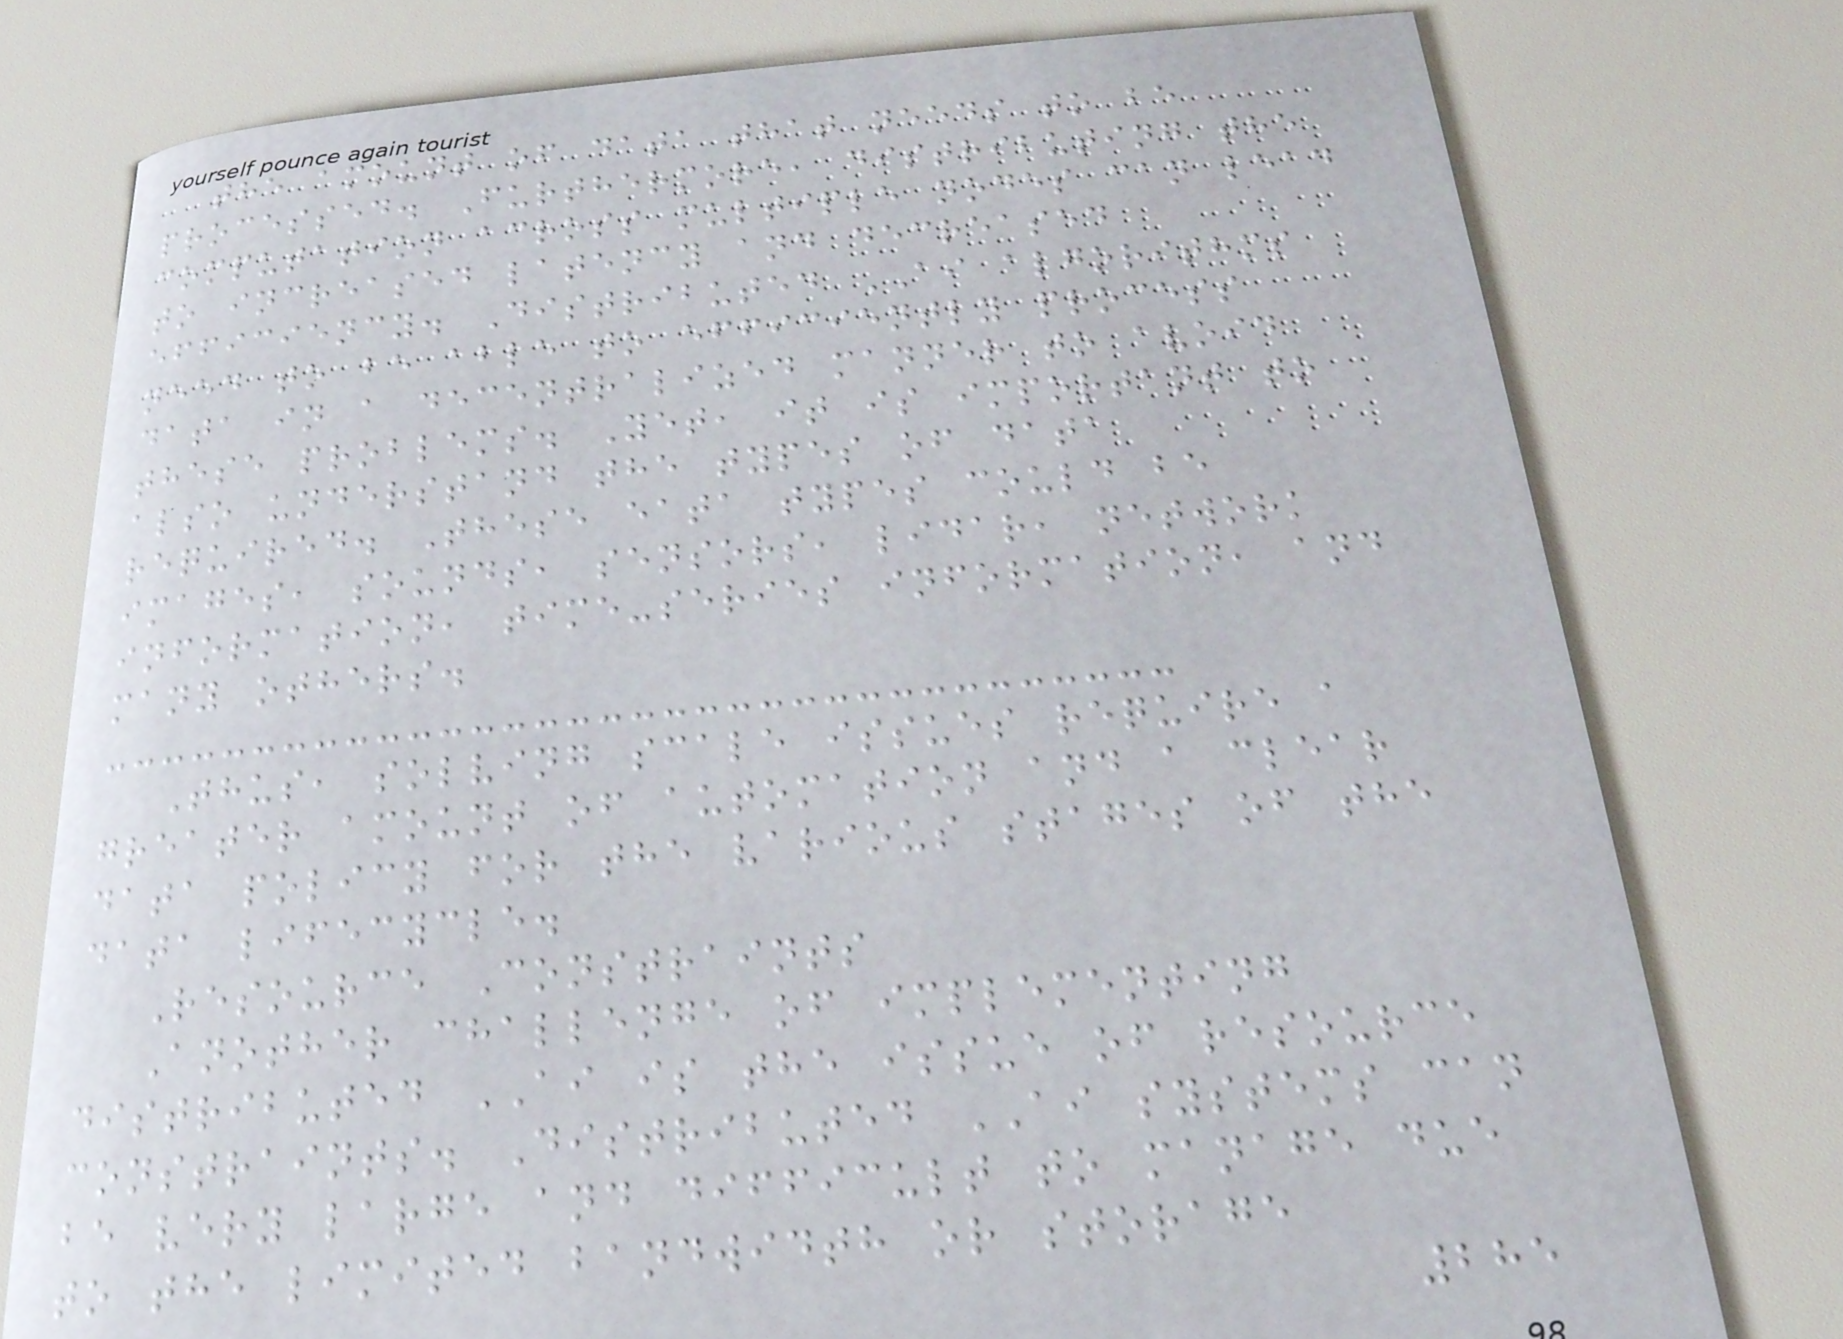the amount of data that needs to be
processed. Furthermore, distributing the
computation across multiple nodes can lead
to increased latency and decreased
efficiency. Distributed AI algorithms
need to be able to efficiently process
data in a decentralized manner to avoid
these problems. Yet, it is important to
also understand the types of data
required. These eata types could be
images, sounds, sensors, lidar, network
information, time-series information, and
many others.
Thus, solving scale issues require a
greater amount of automation and a clear
data policy for the various stages of the
data lifecycle.
Resource Constraints
Another challenge of implementing
distributed AI is the issue of resource
constraints. Distributed AI systems can
be very large and difficult to manage due
to the limited bandwidth or storage
285
